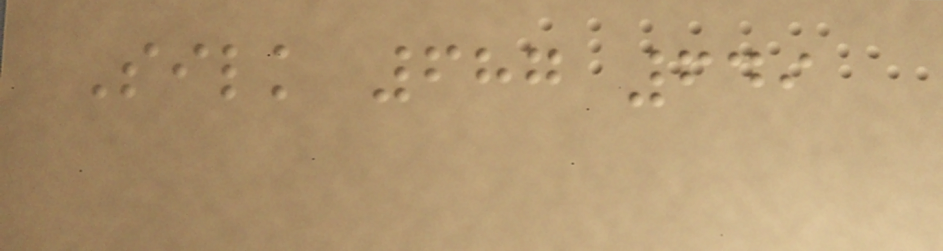Silk 687 649
